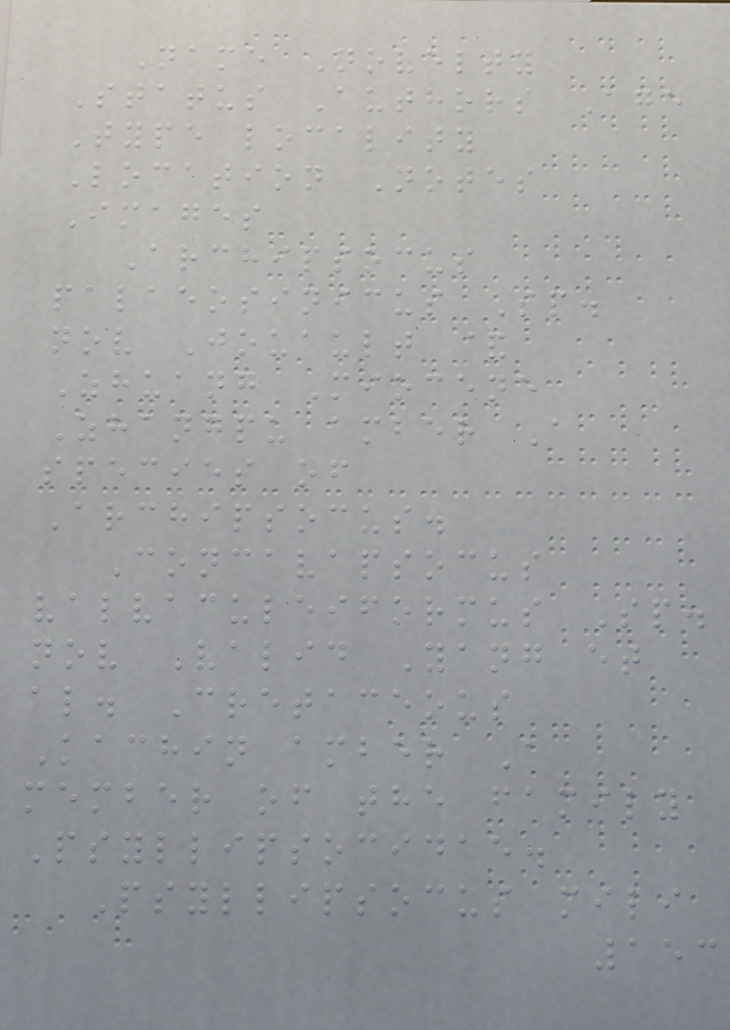Name Novelty
Status Authors Age
Type locality
Location Notes
Images
Archipsocus
palaeosinicus Sp.
nov Jouault &
Zhuang Miocene
Zhangpu amber A
species of
Archipsocus.
Concavapsocus
valvaculeiformus Sp.
nov Valid Yang et
al. Cretaceous
Kachin amber A
member of the family
Psyllipsocidae.
Psyllipsocus mili
153
